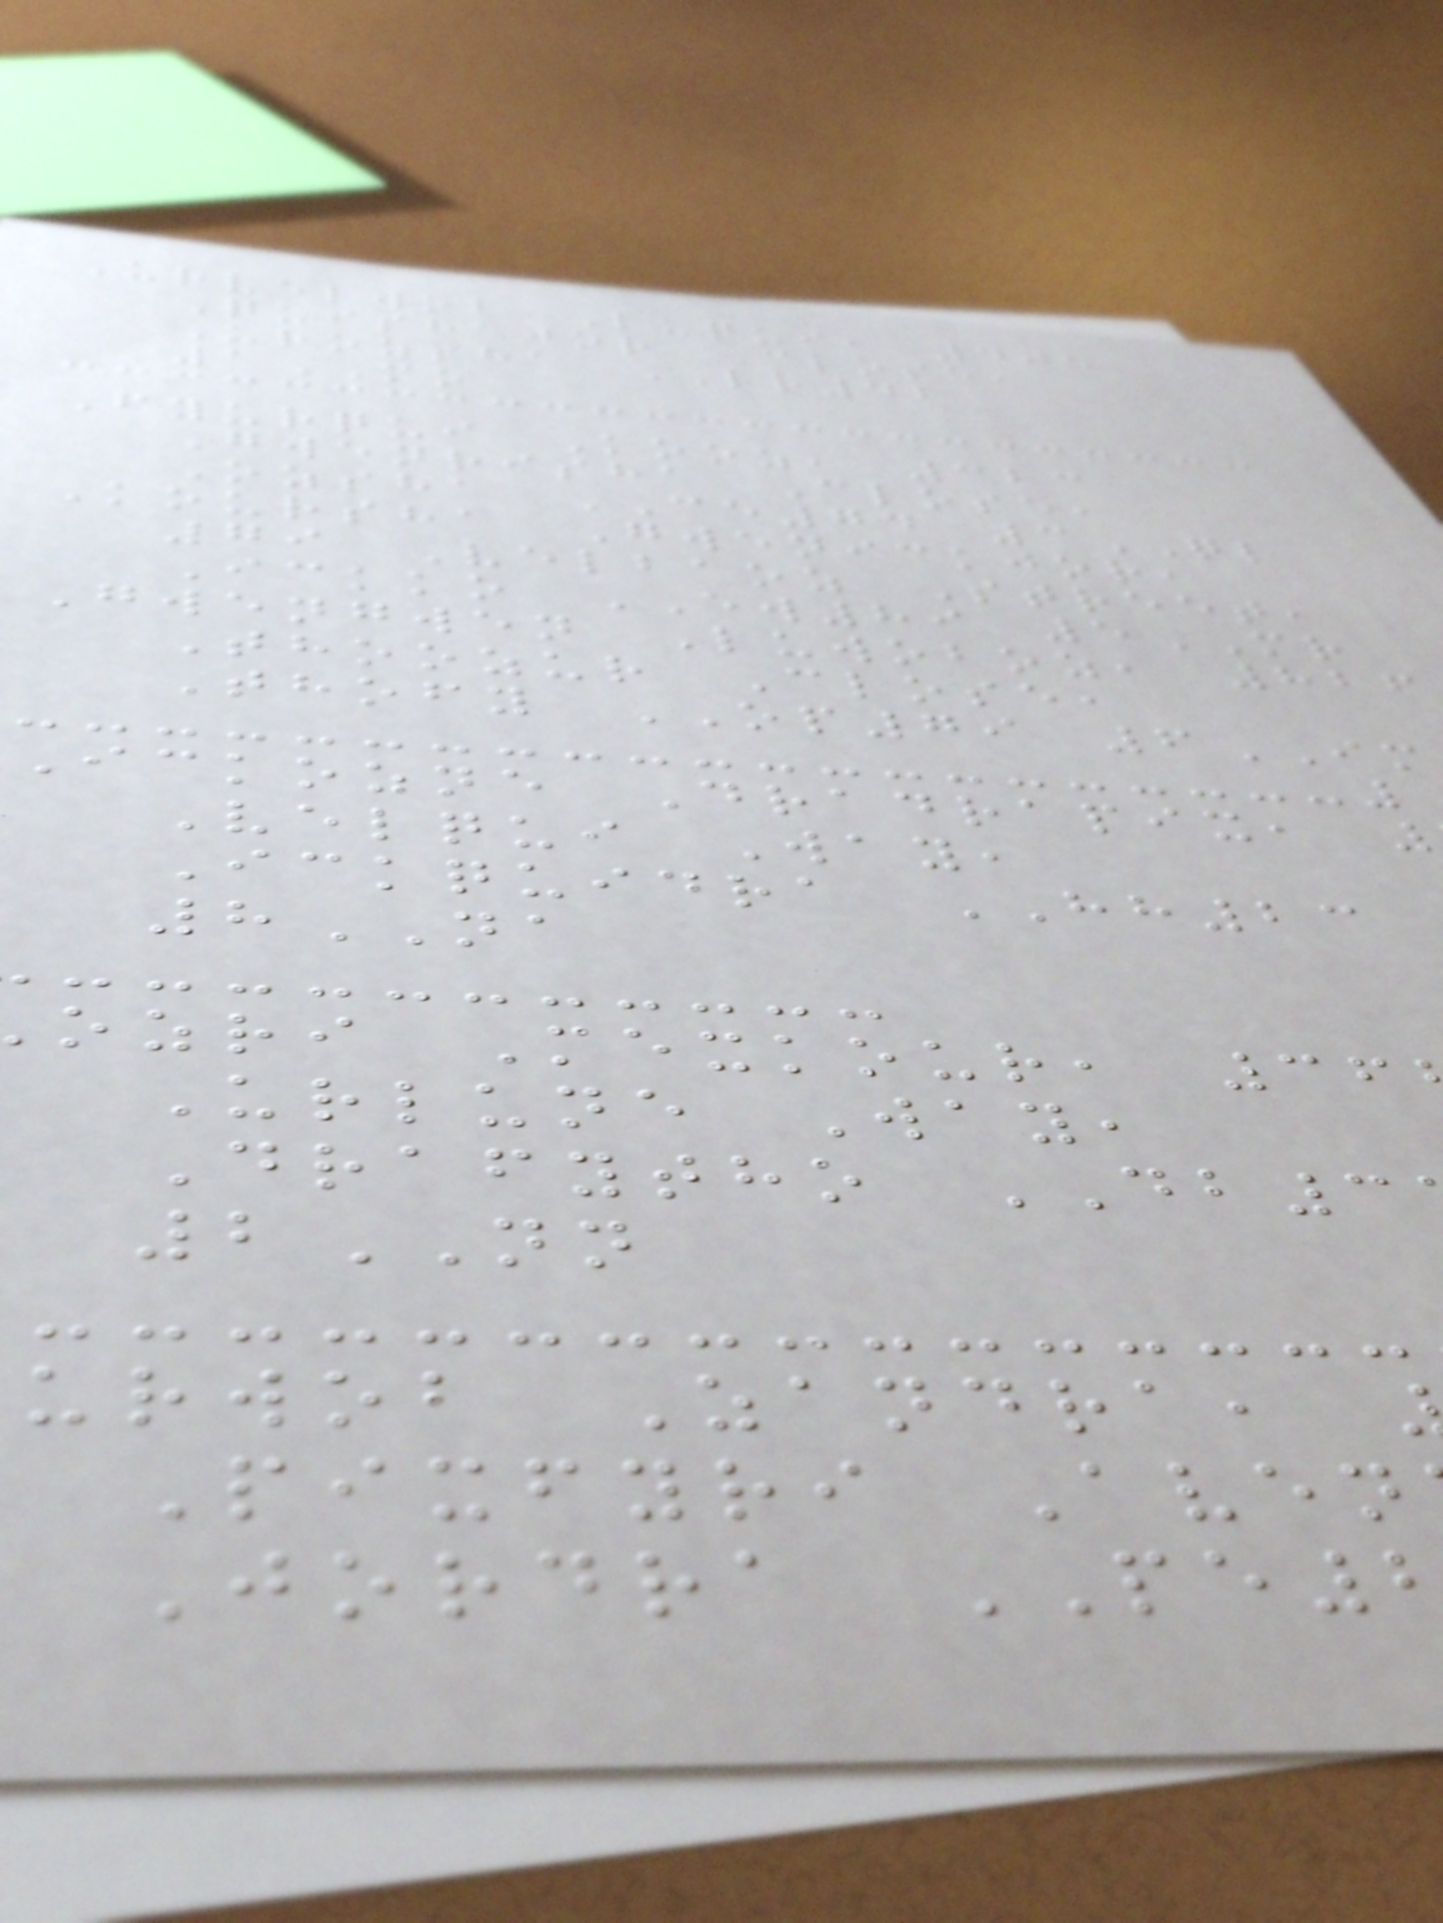Urvelwob Luqui, 405
Quishajor Close,
Urozsha LR42
1MO
Fyurqui Kooz, 323
Gwenrisha Close,
Ozsha CE74 3QL
Koursha Gwenickjor,
79 Velbaoz Street,
Ickko EW89 5MR
Gwengwen Luwoboz, 826
Thoozur Close,
Thofy OP79 6IM
Ickozne Dradrapix,
Velqui Way,
Ickquidra HH23
8NA
ozri Mexkour, 36
Urlune Way,
Drafytho DB3
2NN
urwob Zandra,
Pixfyri Aven
Jordra PE
